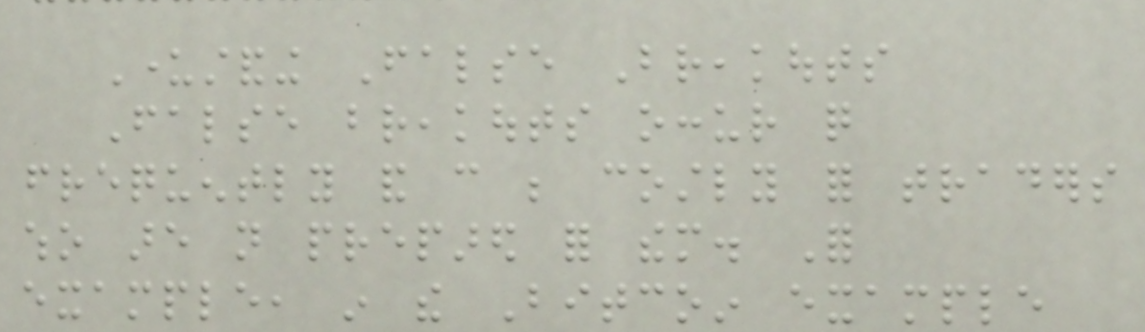Understanding False Breakouts
False breakouts occur quite
frequently and can be costly for traders
who are not prepared for them. For
example, in the Bitcoin example
